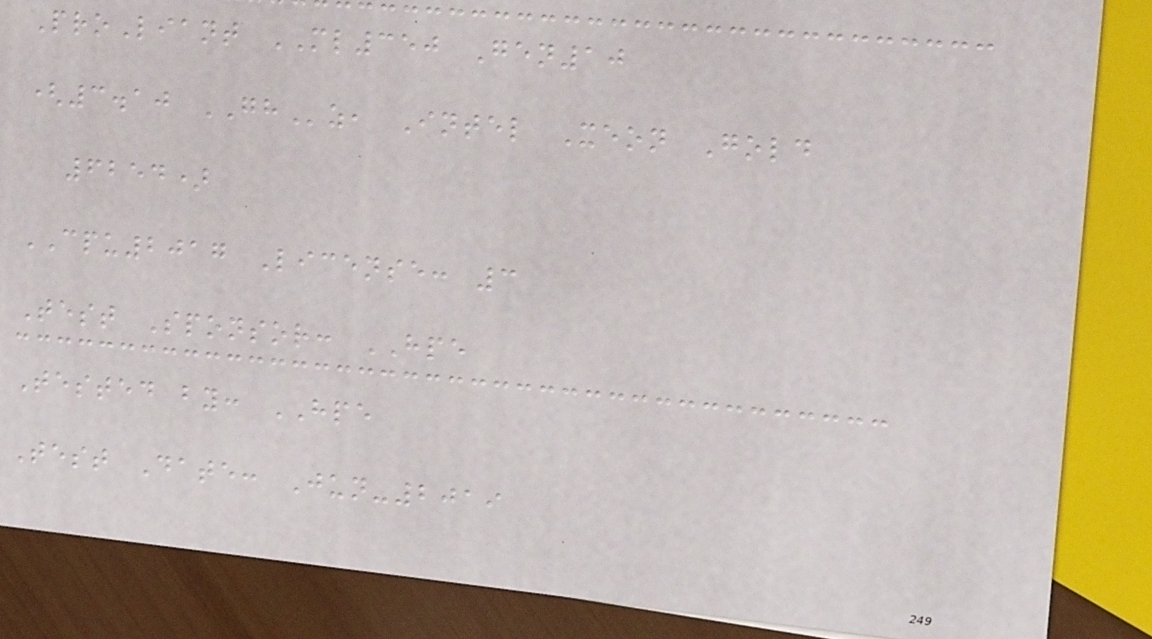ProLiant ML350 Gen10
(3.10 GHz, Intel Xeon Gold
6254)
CPU2017 License: 3
Test Sponsor: HPE
Tested by: HPE
Test Date: Jun-2019
